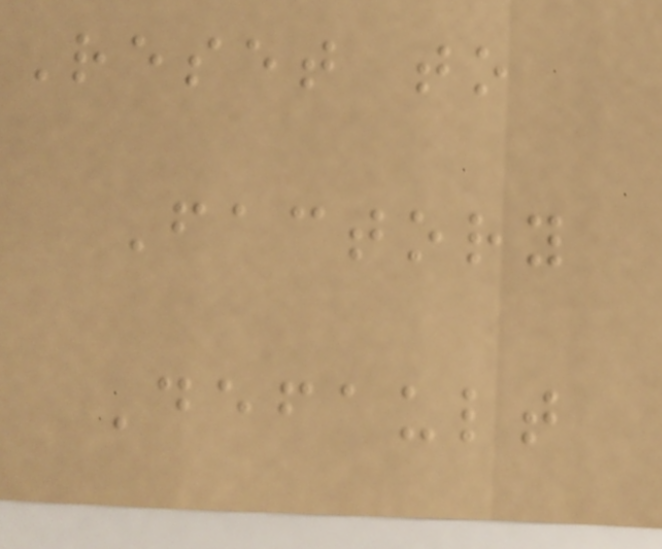Reset to
Factory
Default
